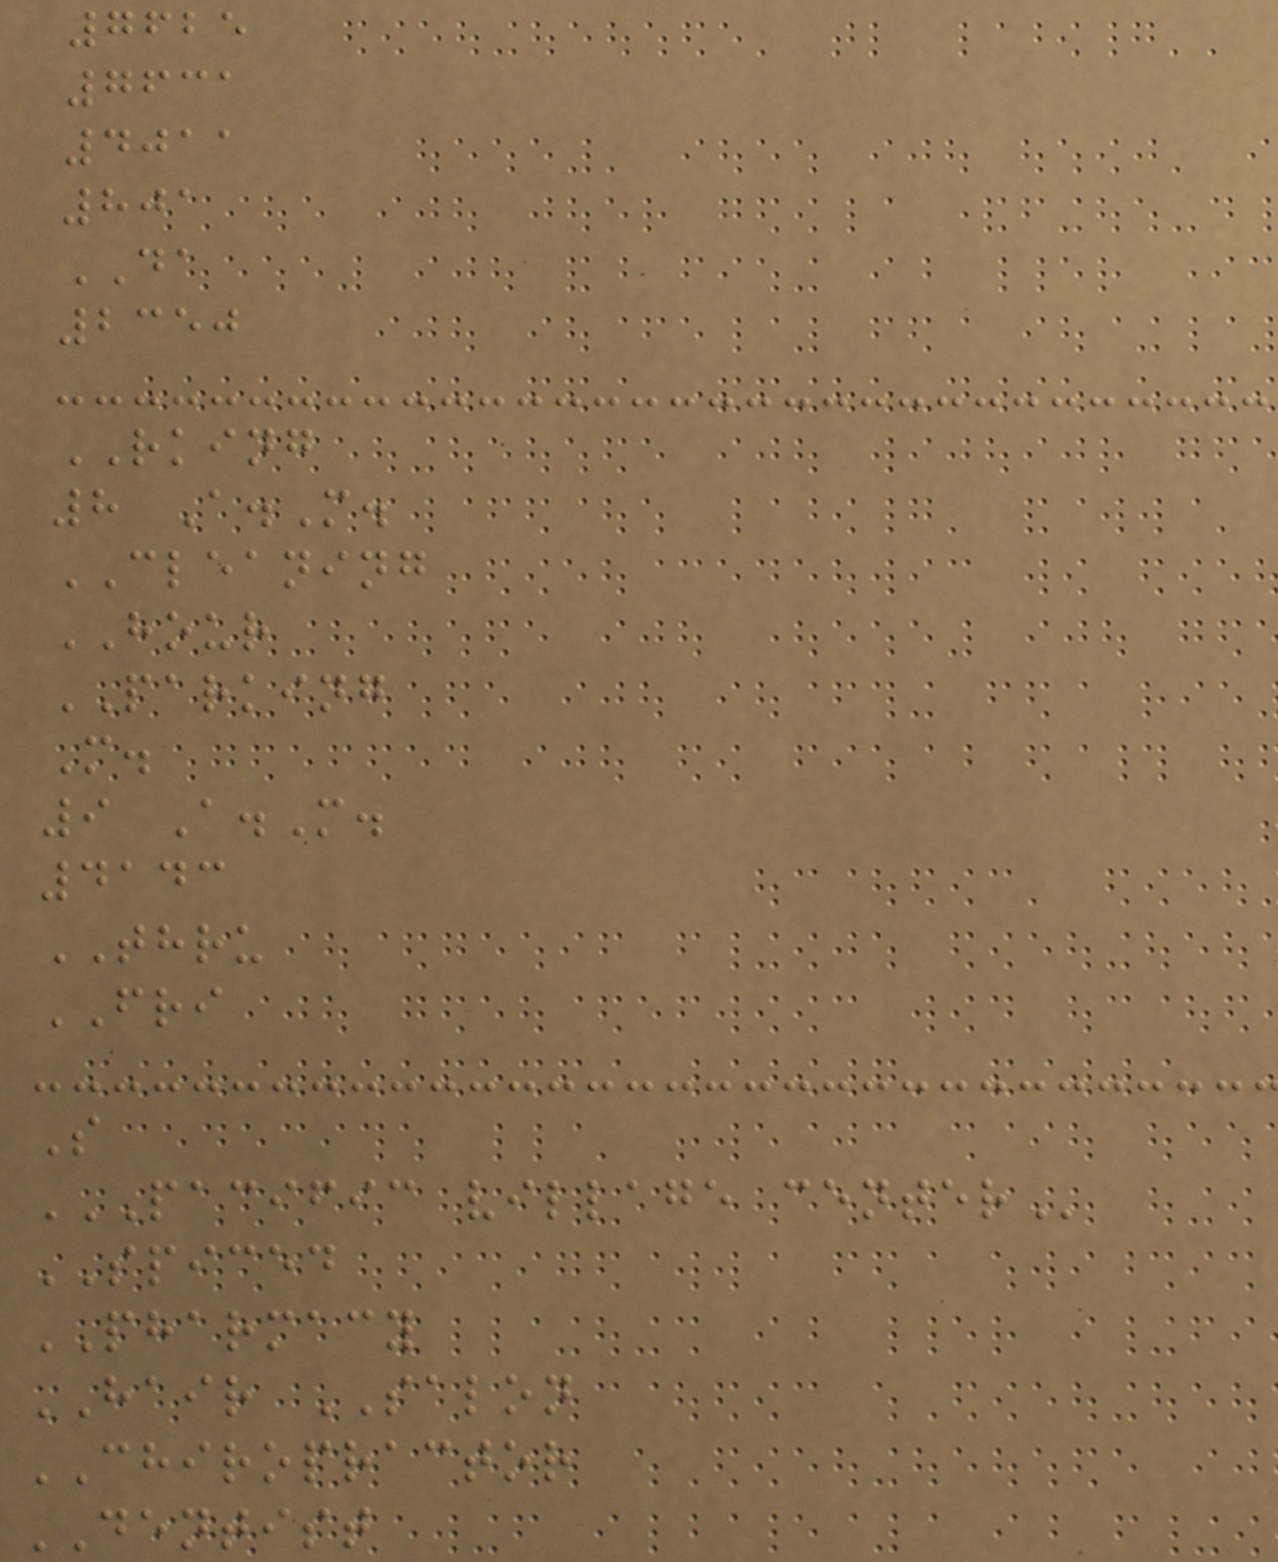7625
7631
4011
801
DA
2350
RKING
8 A.M.
CLEANING
HOUR
PARKING
M.
9 A.M.
4143
THRU
FRI
S
PACIFIC VILLAGE CENTER
SPICED
PHARMACY
HAIR SALON
CHIROPRACTOR
DENTIST
